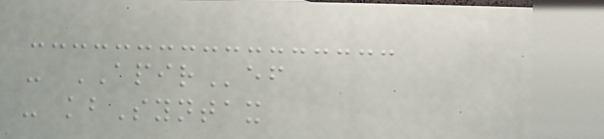- APIRef
- kbSyntax
